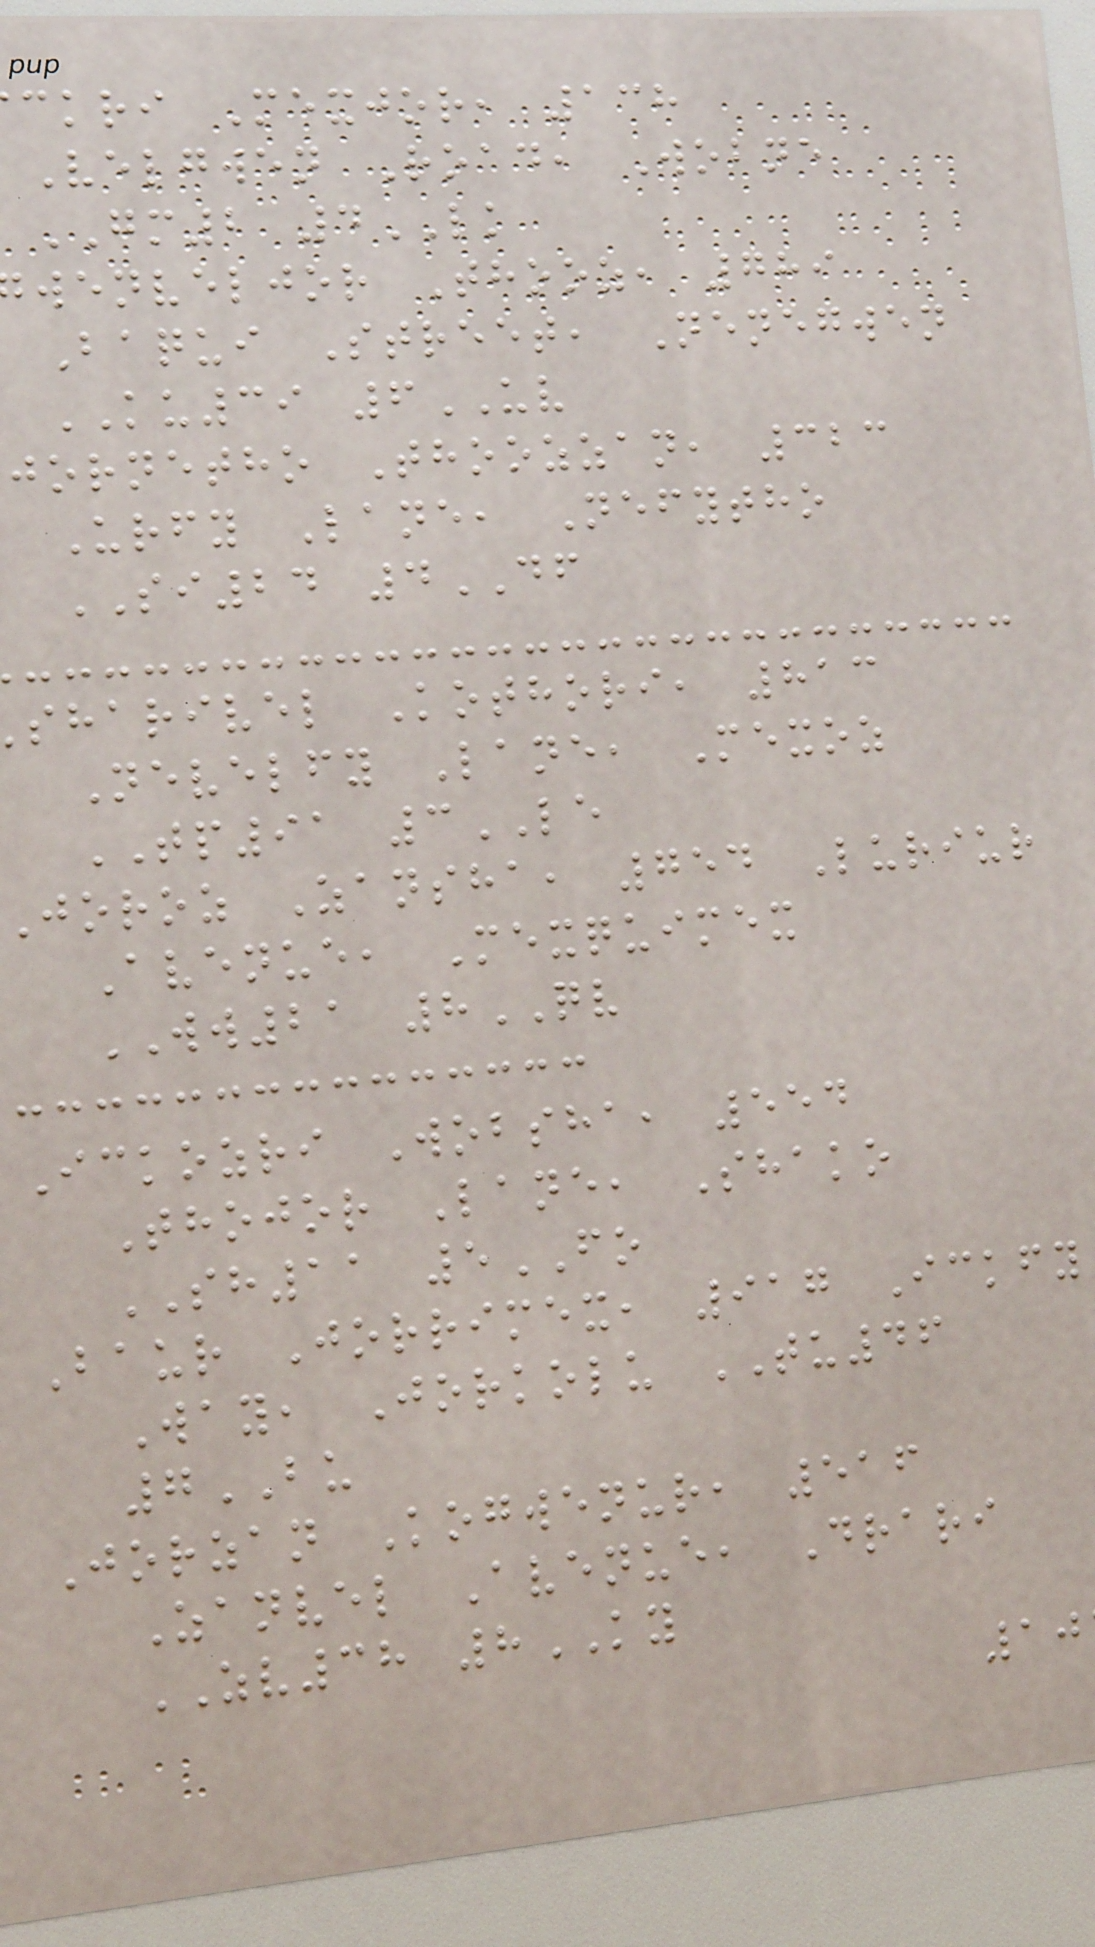ckri Mexjor, 138
Velgwen Road, Wobne
GM2 4LK
wenveljor Thooz, 789
Baqui Street, Nenegwen
KU39 6UV
jornetho Thoozzan, 323
Urfy Lane, Nefytho
SI24 4DF
sharivel Kothori, 813
Nevelfy Lane, Mexoz
TP91 3LE
joroz Zansha, 754 Luriur
Avenue, Mexquimex
WW21 8QV
Ickozri Wobsha, 554
Thojor Lane, Shako
SH11 5FO
Baur Jorrimex, 917 Ickfy
Way, Jorkolu TU46
7BU
Jorzan Kogwenur, 516
Zanvel Avenue, Drari
ZV38 8KY
